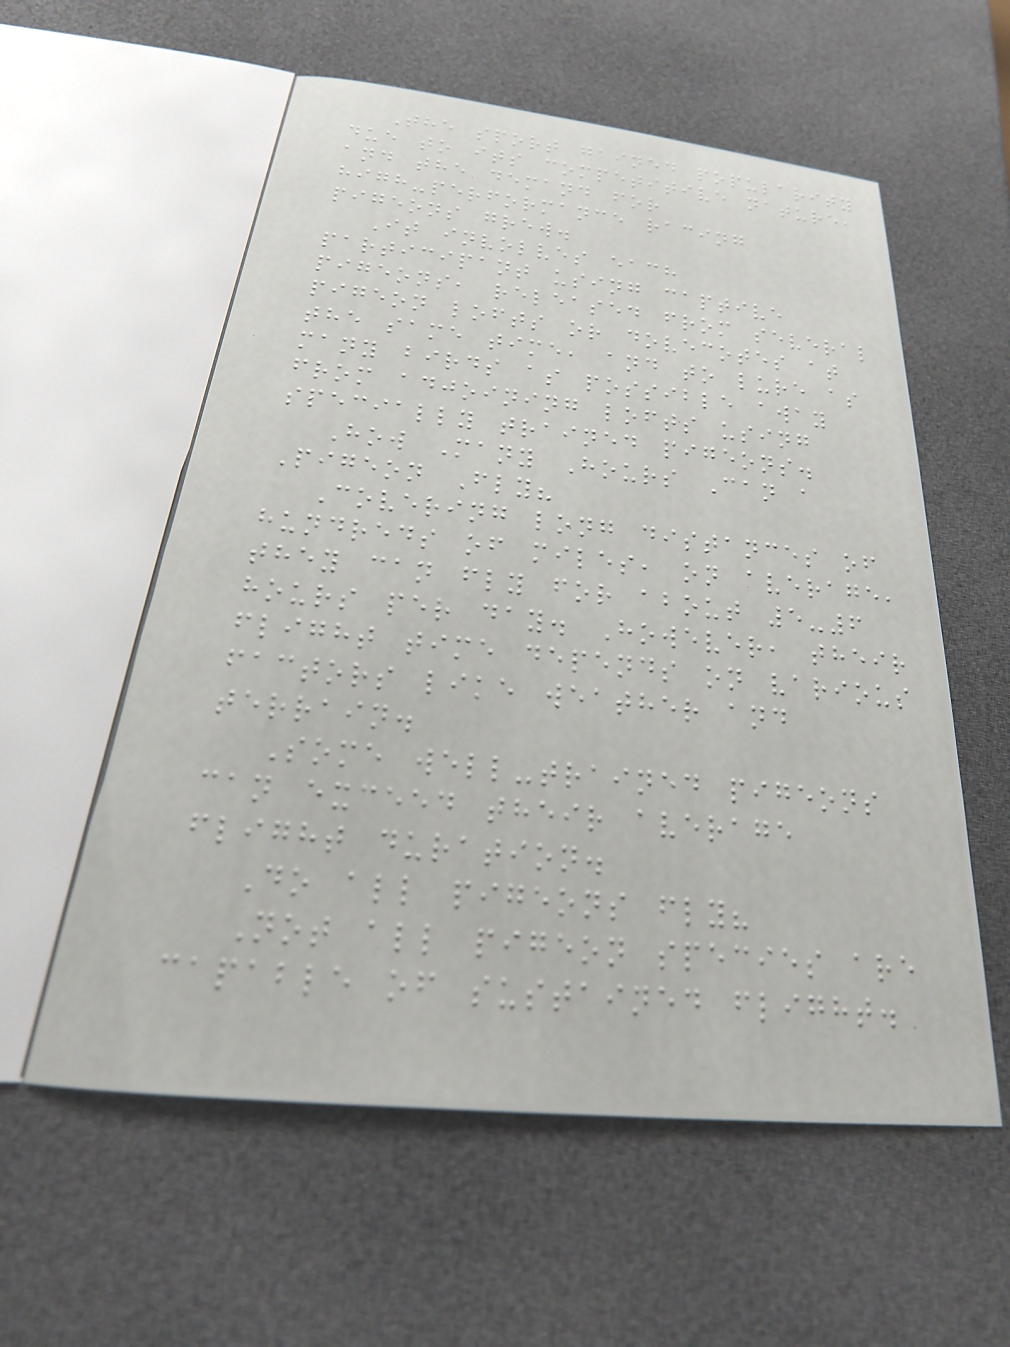The sport gained popularity
due to its competitive nature,
and the demand for
high-performance racing
pigeons grew.
It involves each
participant using captive
pigeons, released from several
pigeon lofts or dovecotes at
the same time, and to lure as
many birds as possible away
from adjoining lofts using
specially trained pigeons.
How Many Hours Can a
Pigeon Fly?
Covering long distances of
hundreds of miles, on average,
they can fly for about 5-6
hours per day. However, their
flight time depends on various
factors like weather and
terrain.
Some well-trained pigeons
can exceed their average
flight duration.
Do all pigeons fly?
Not all pigeon species are
capable of sustained flight.
